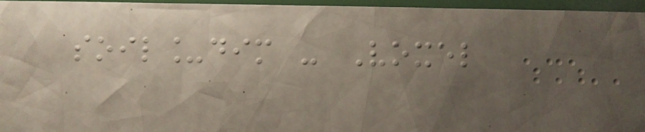soil_dim - Voxel
